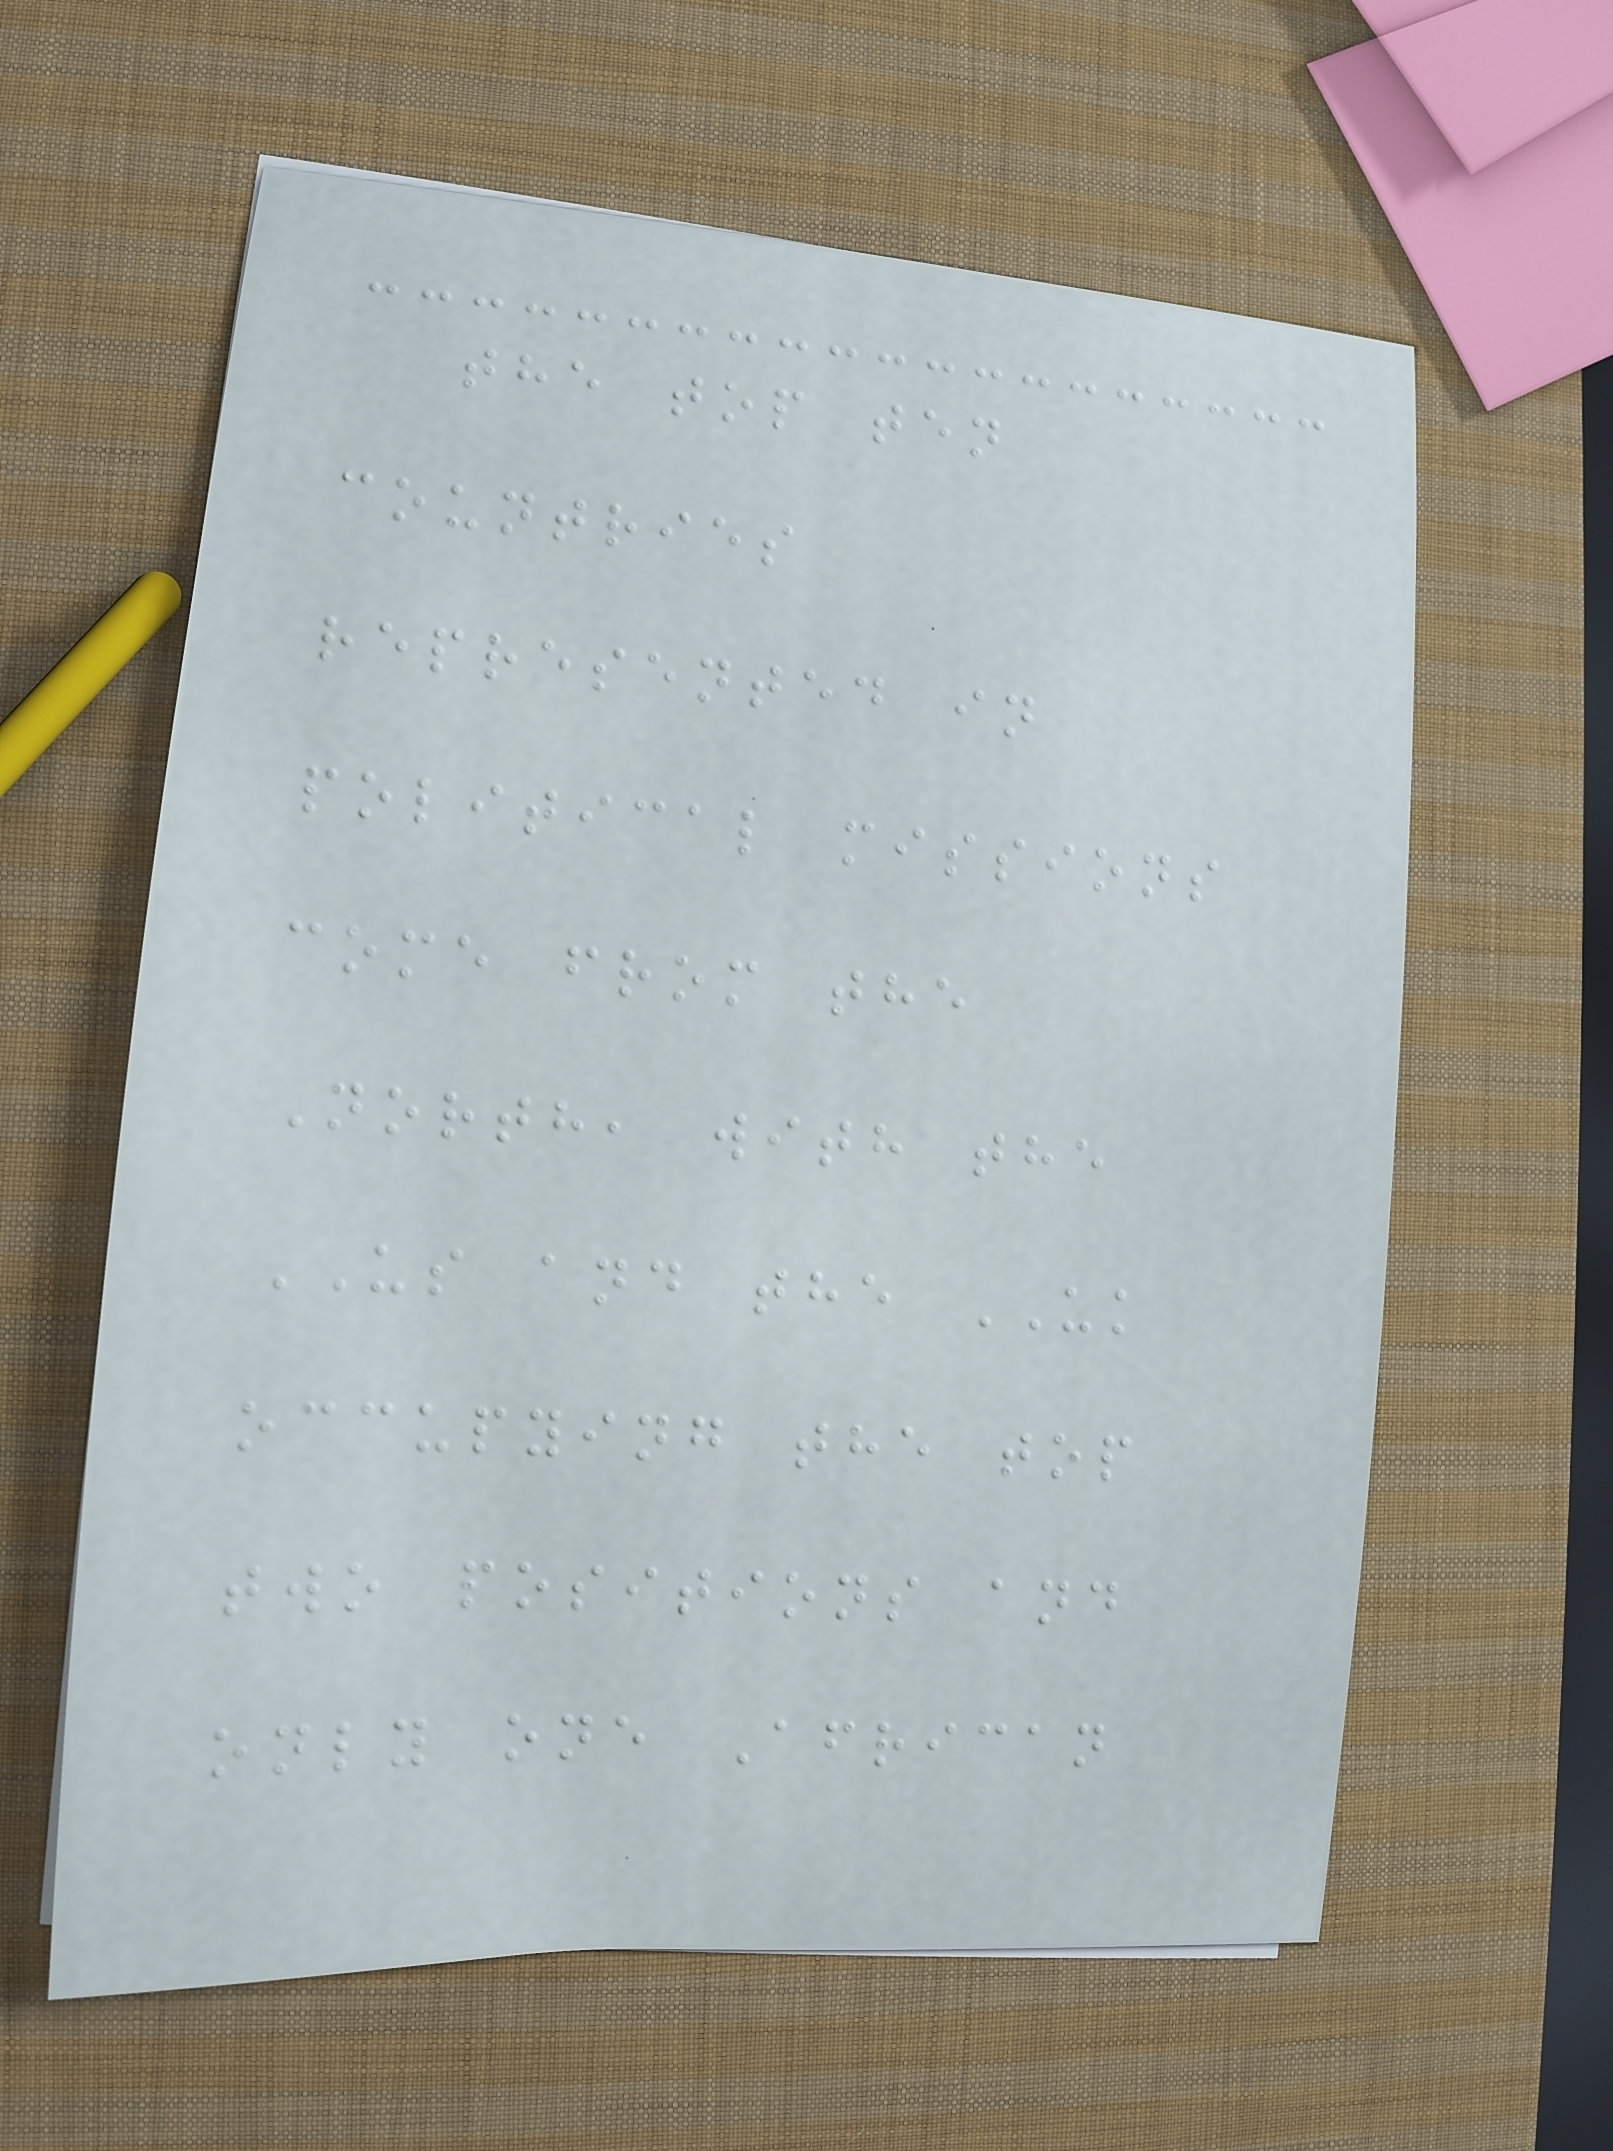the top ten
countries
represented in
political missions
come from the
North, with the
US and the UK
occupying the top
two positions and
only one African
